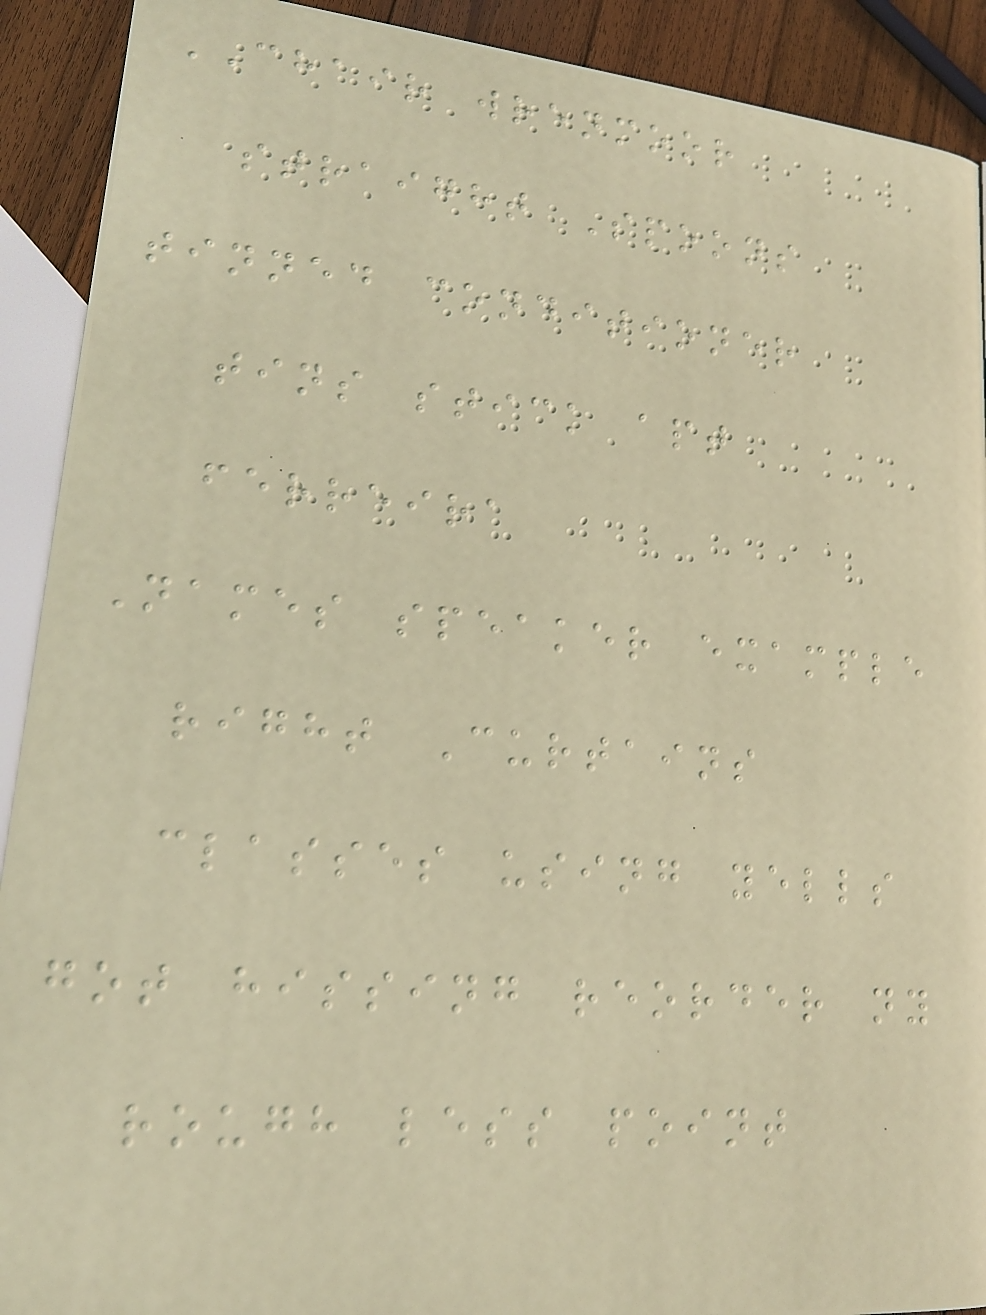CHAIR wrenmoor
straight Spoons
tinned conditioner
tins stick apt
ferreira
Names speaker example
right Curtains
classes using yells
got hissing reorder ny
rough less point
